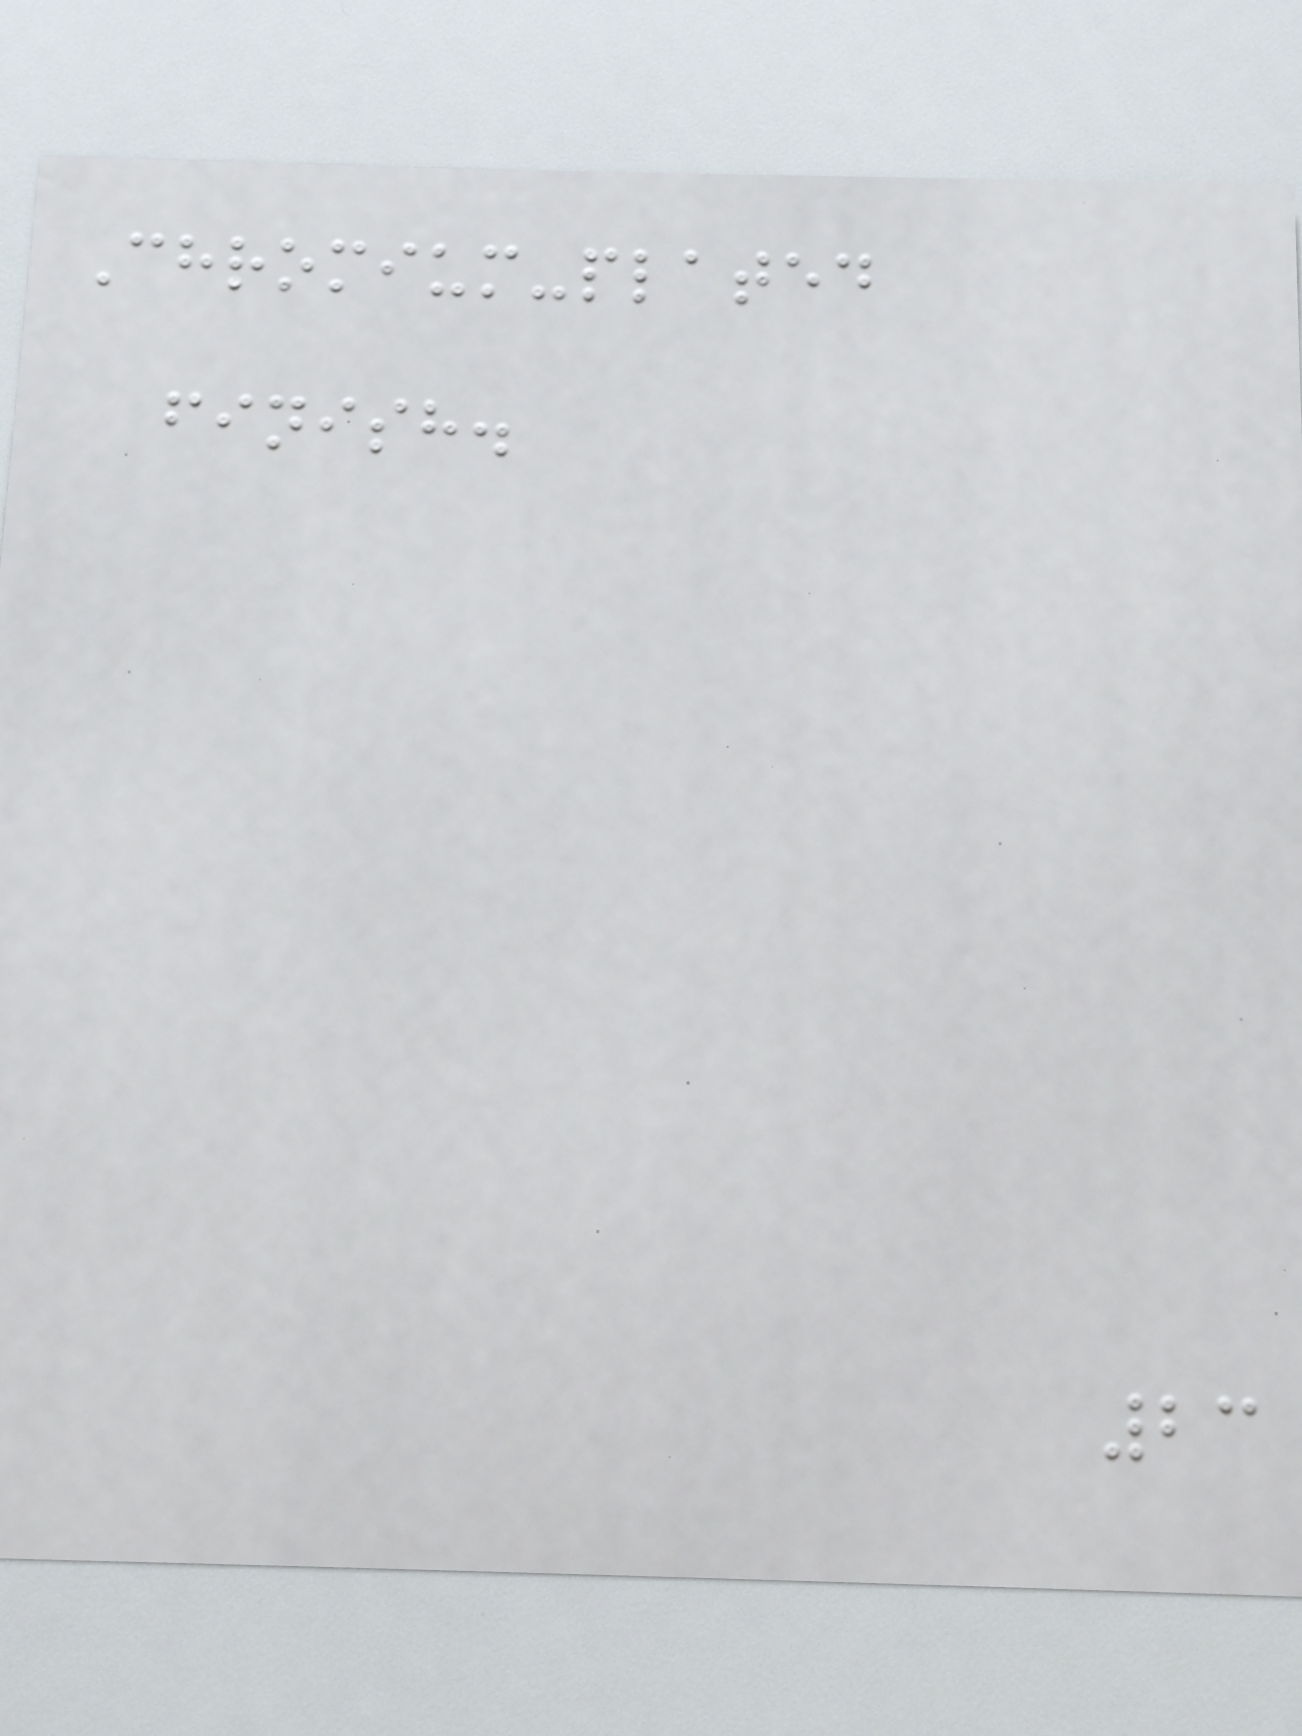Chromium-plated
finish.
23
